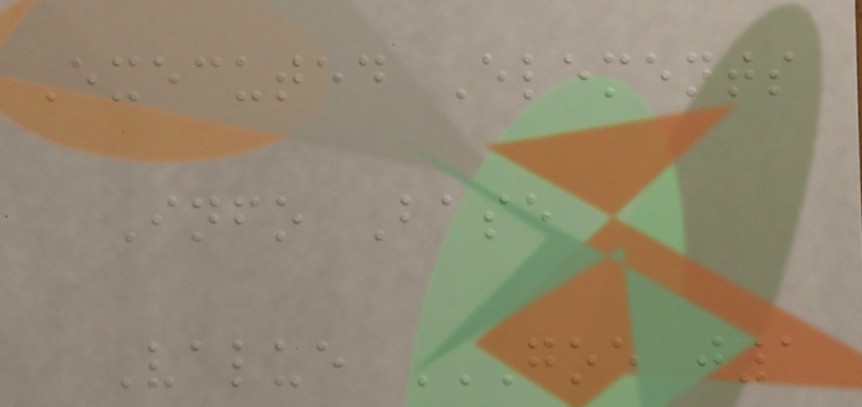Executed Elements
Info Base
Value GOE J1
